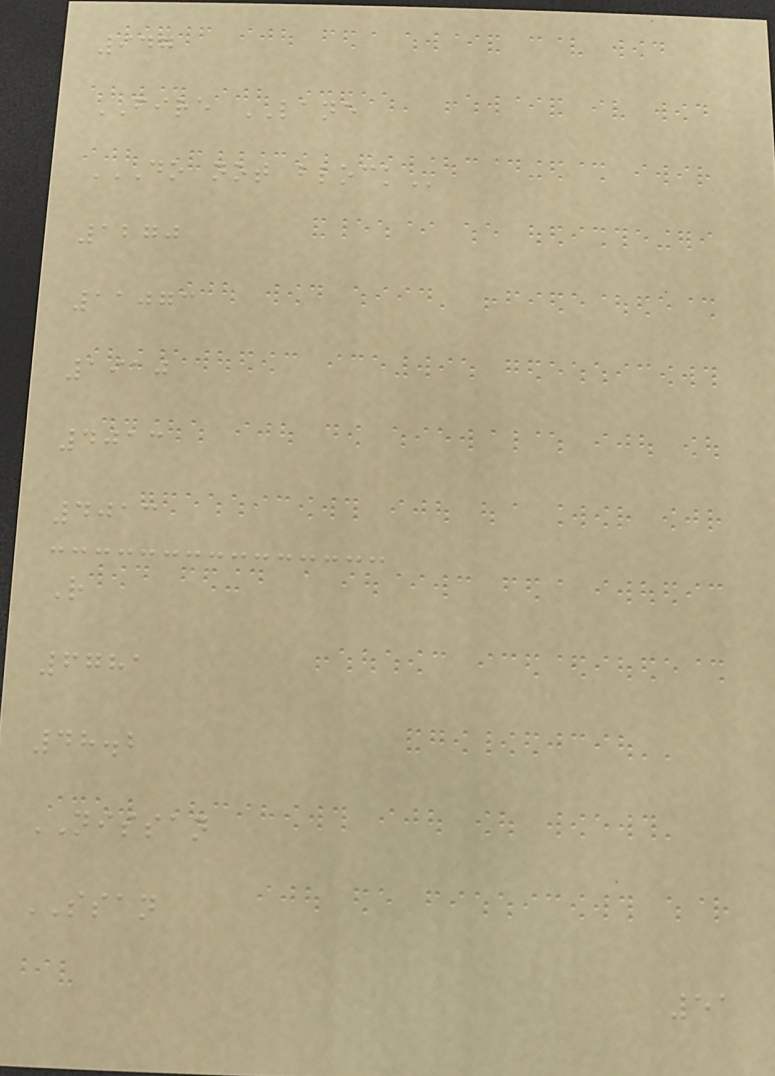947
FIRE LANE
DO NOT BLOCK
1270
11073
1910
4013
4013
R
6781
48.2
NISSAN
SSAN
51
